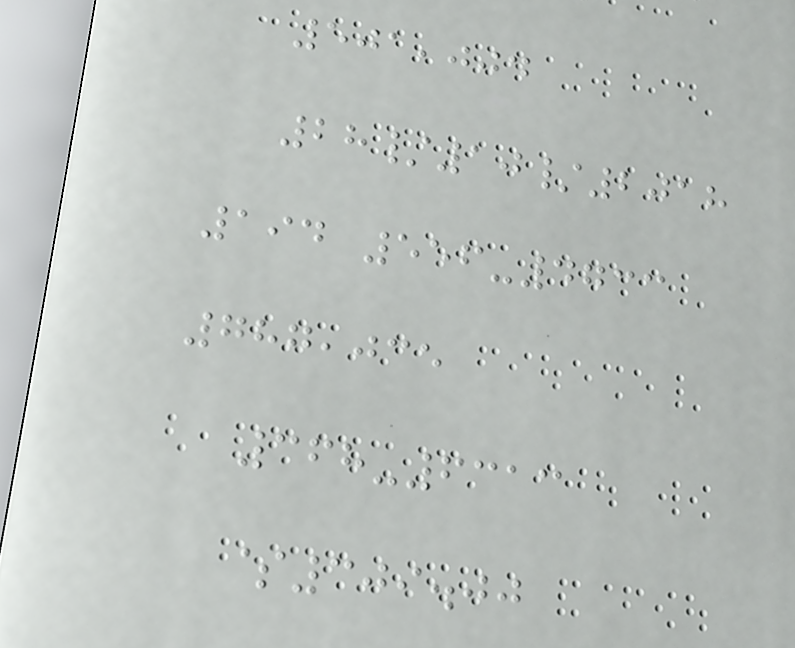501,004
28/10/2018
194 556-4733
787,035
368-6313
$309.00
